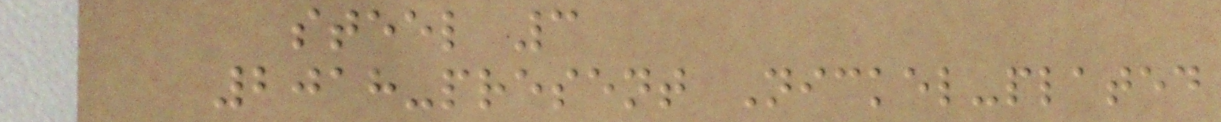steel 3
2018-present Nickel-plated
